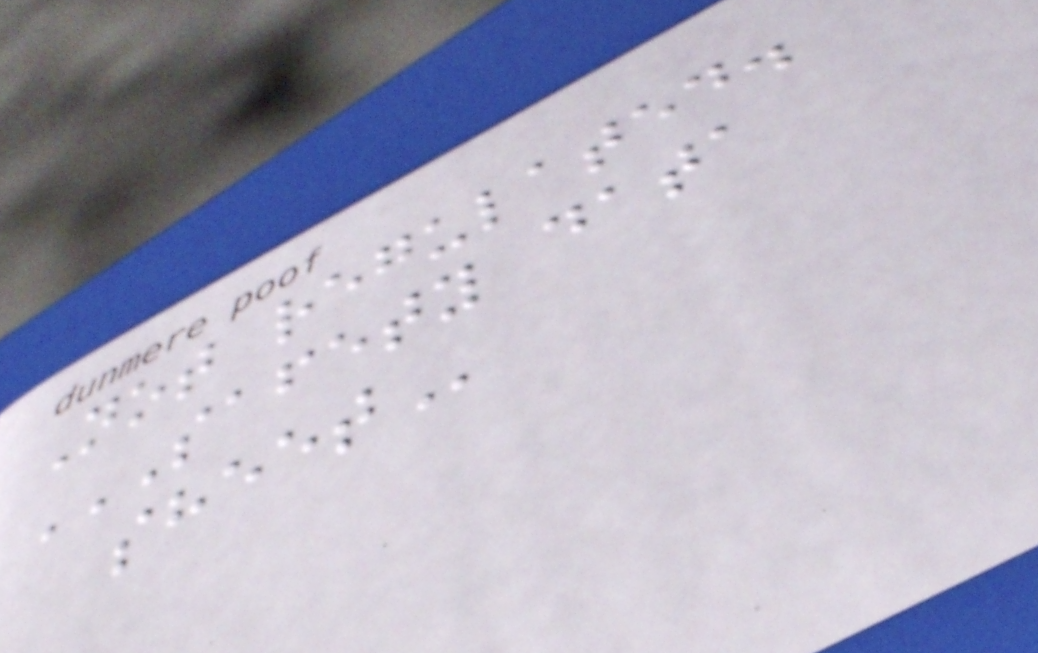Not regulated.
SAFETY DATA
SHEET
